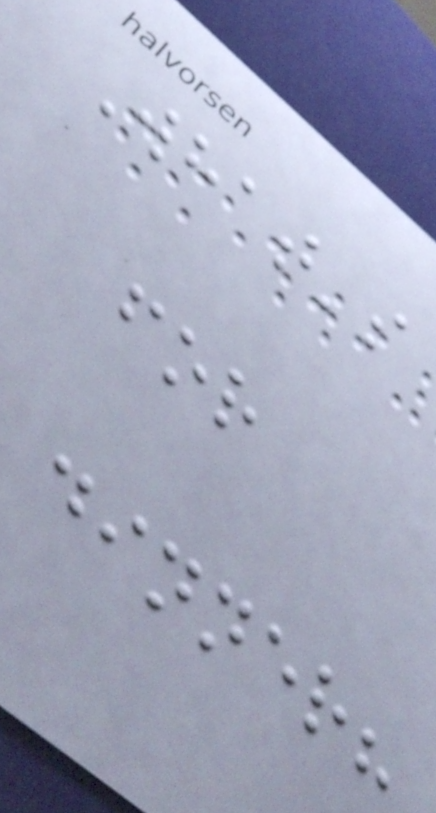What's
for
dinner?
